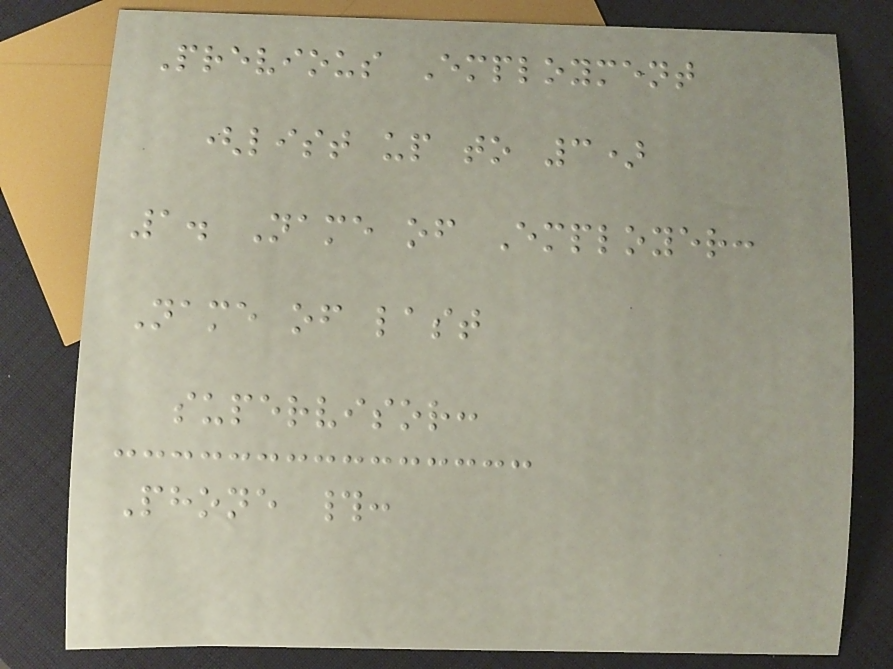Previous Employment
(list up to 3)
1. Name of Employer:
Name of last
supervisor:
Phone #:
